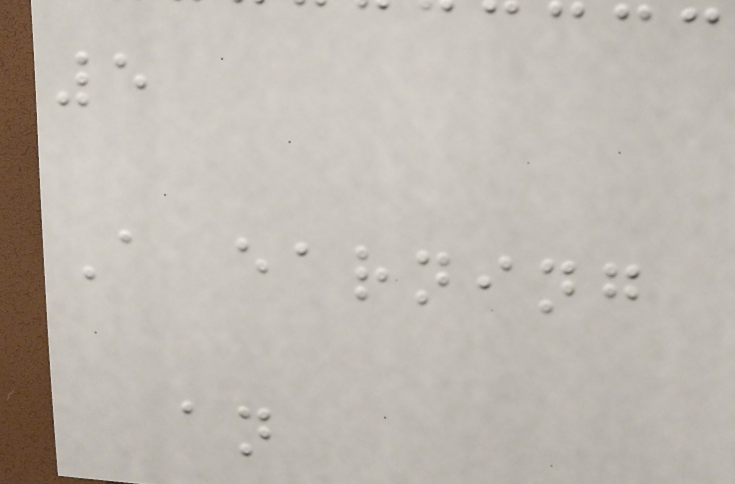5
A earning
an
